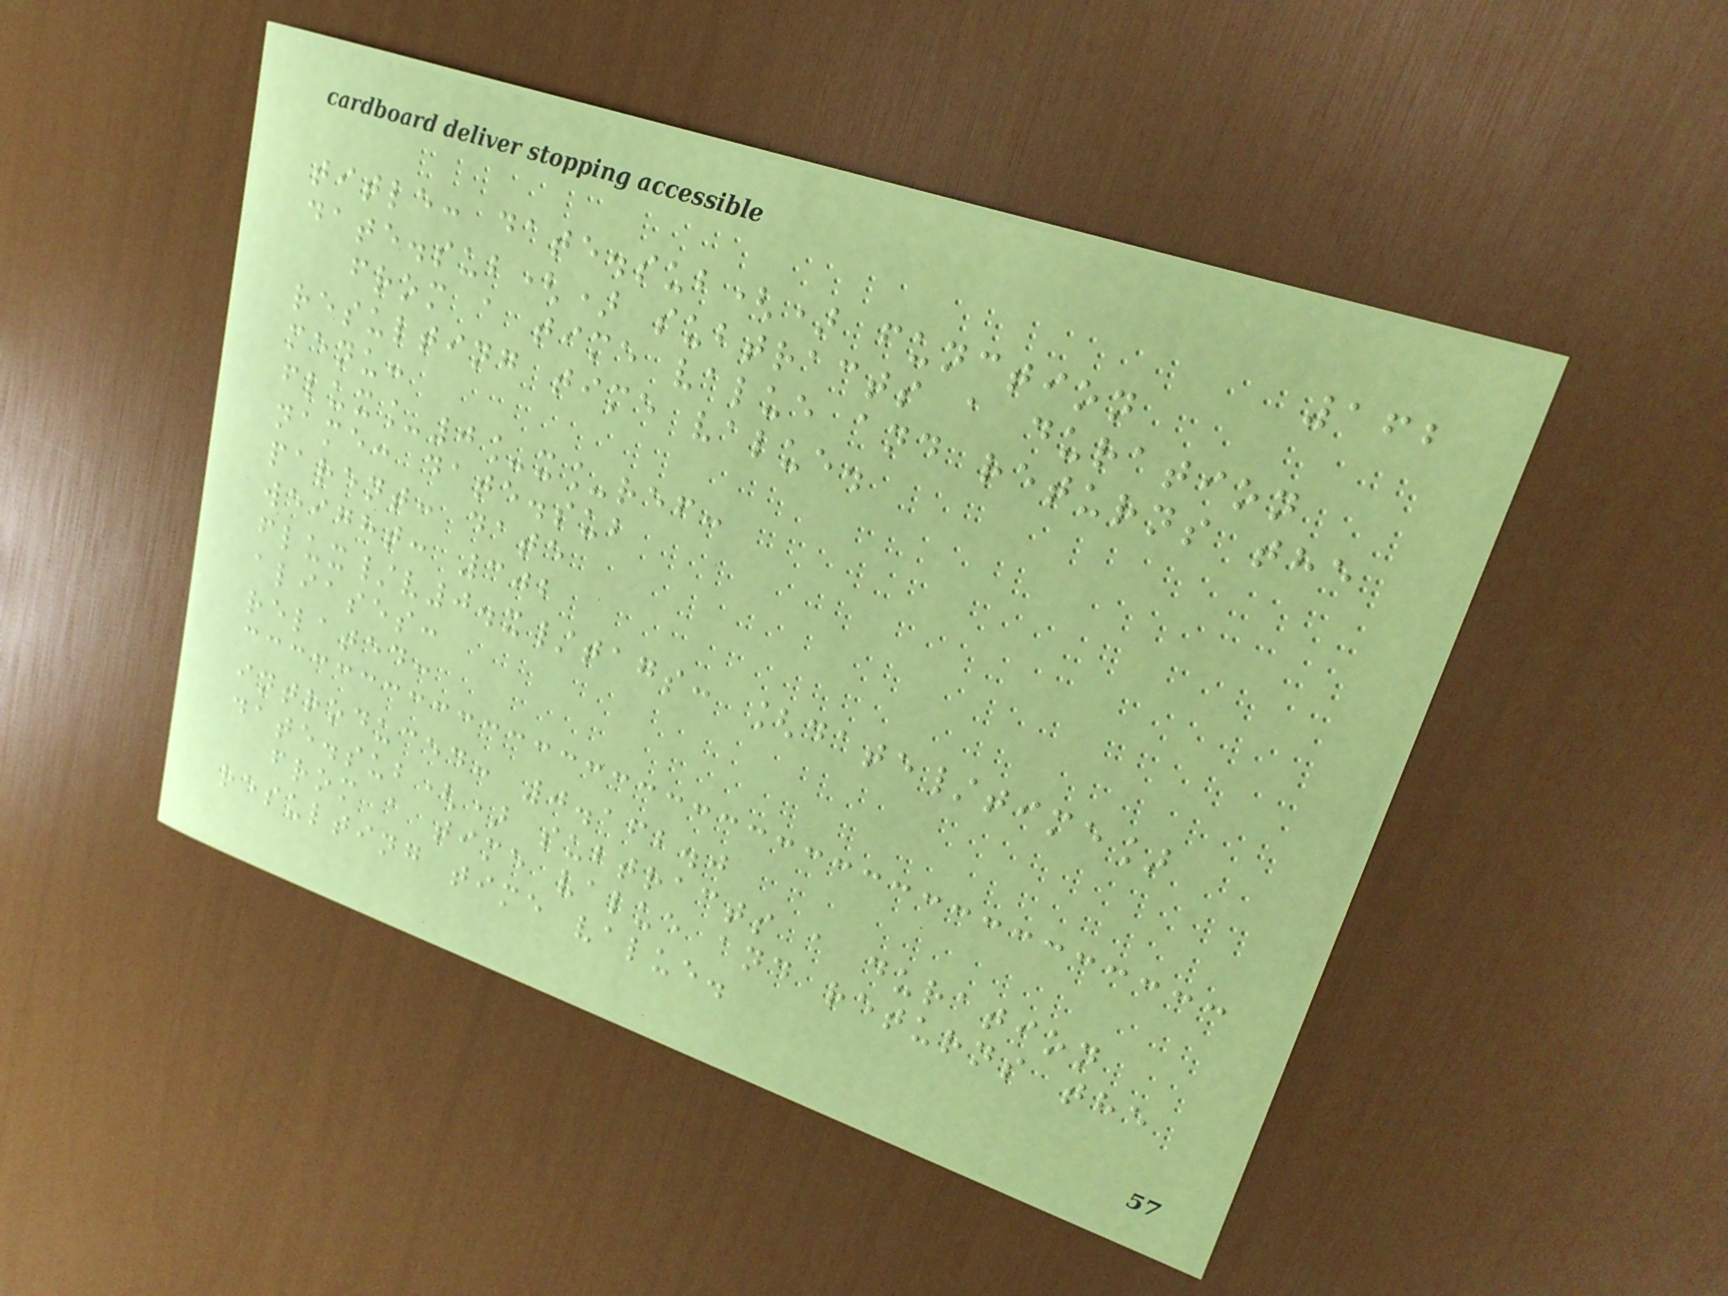162
title: date.sub() function
date.sub() subtracts a duration
from a time value and returns the
resulting time value.
menu:
flux_0_x_ref:
name: date.sub
parent: date
weight: 302
flux/v0.x/tags: [date/time]
aliases:
related:
introduced: 0.162.0
date.sub() subtracts a duration
from a time value and returns the
resulting time value.
